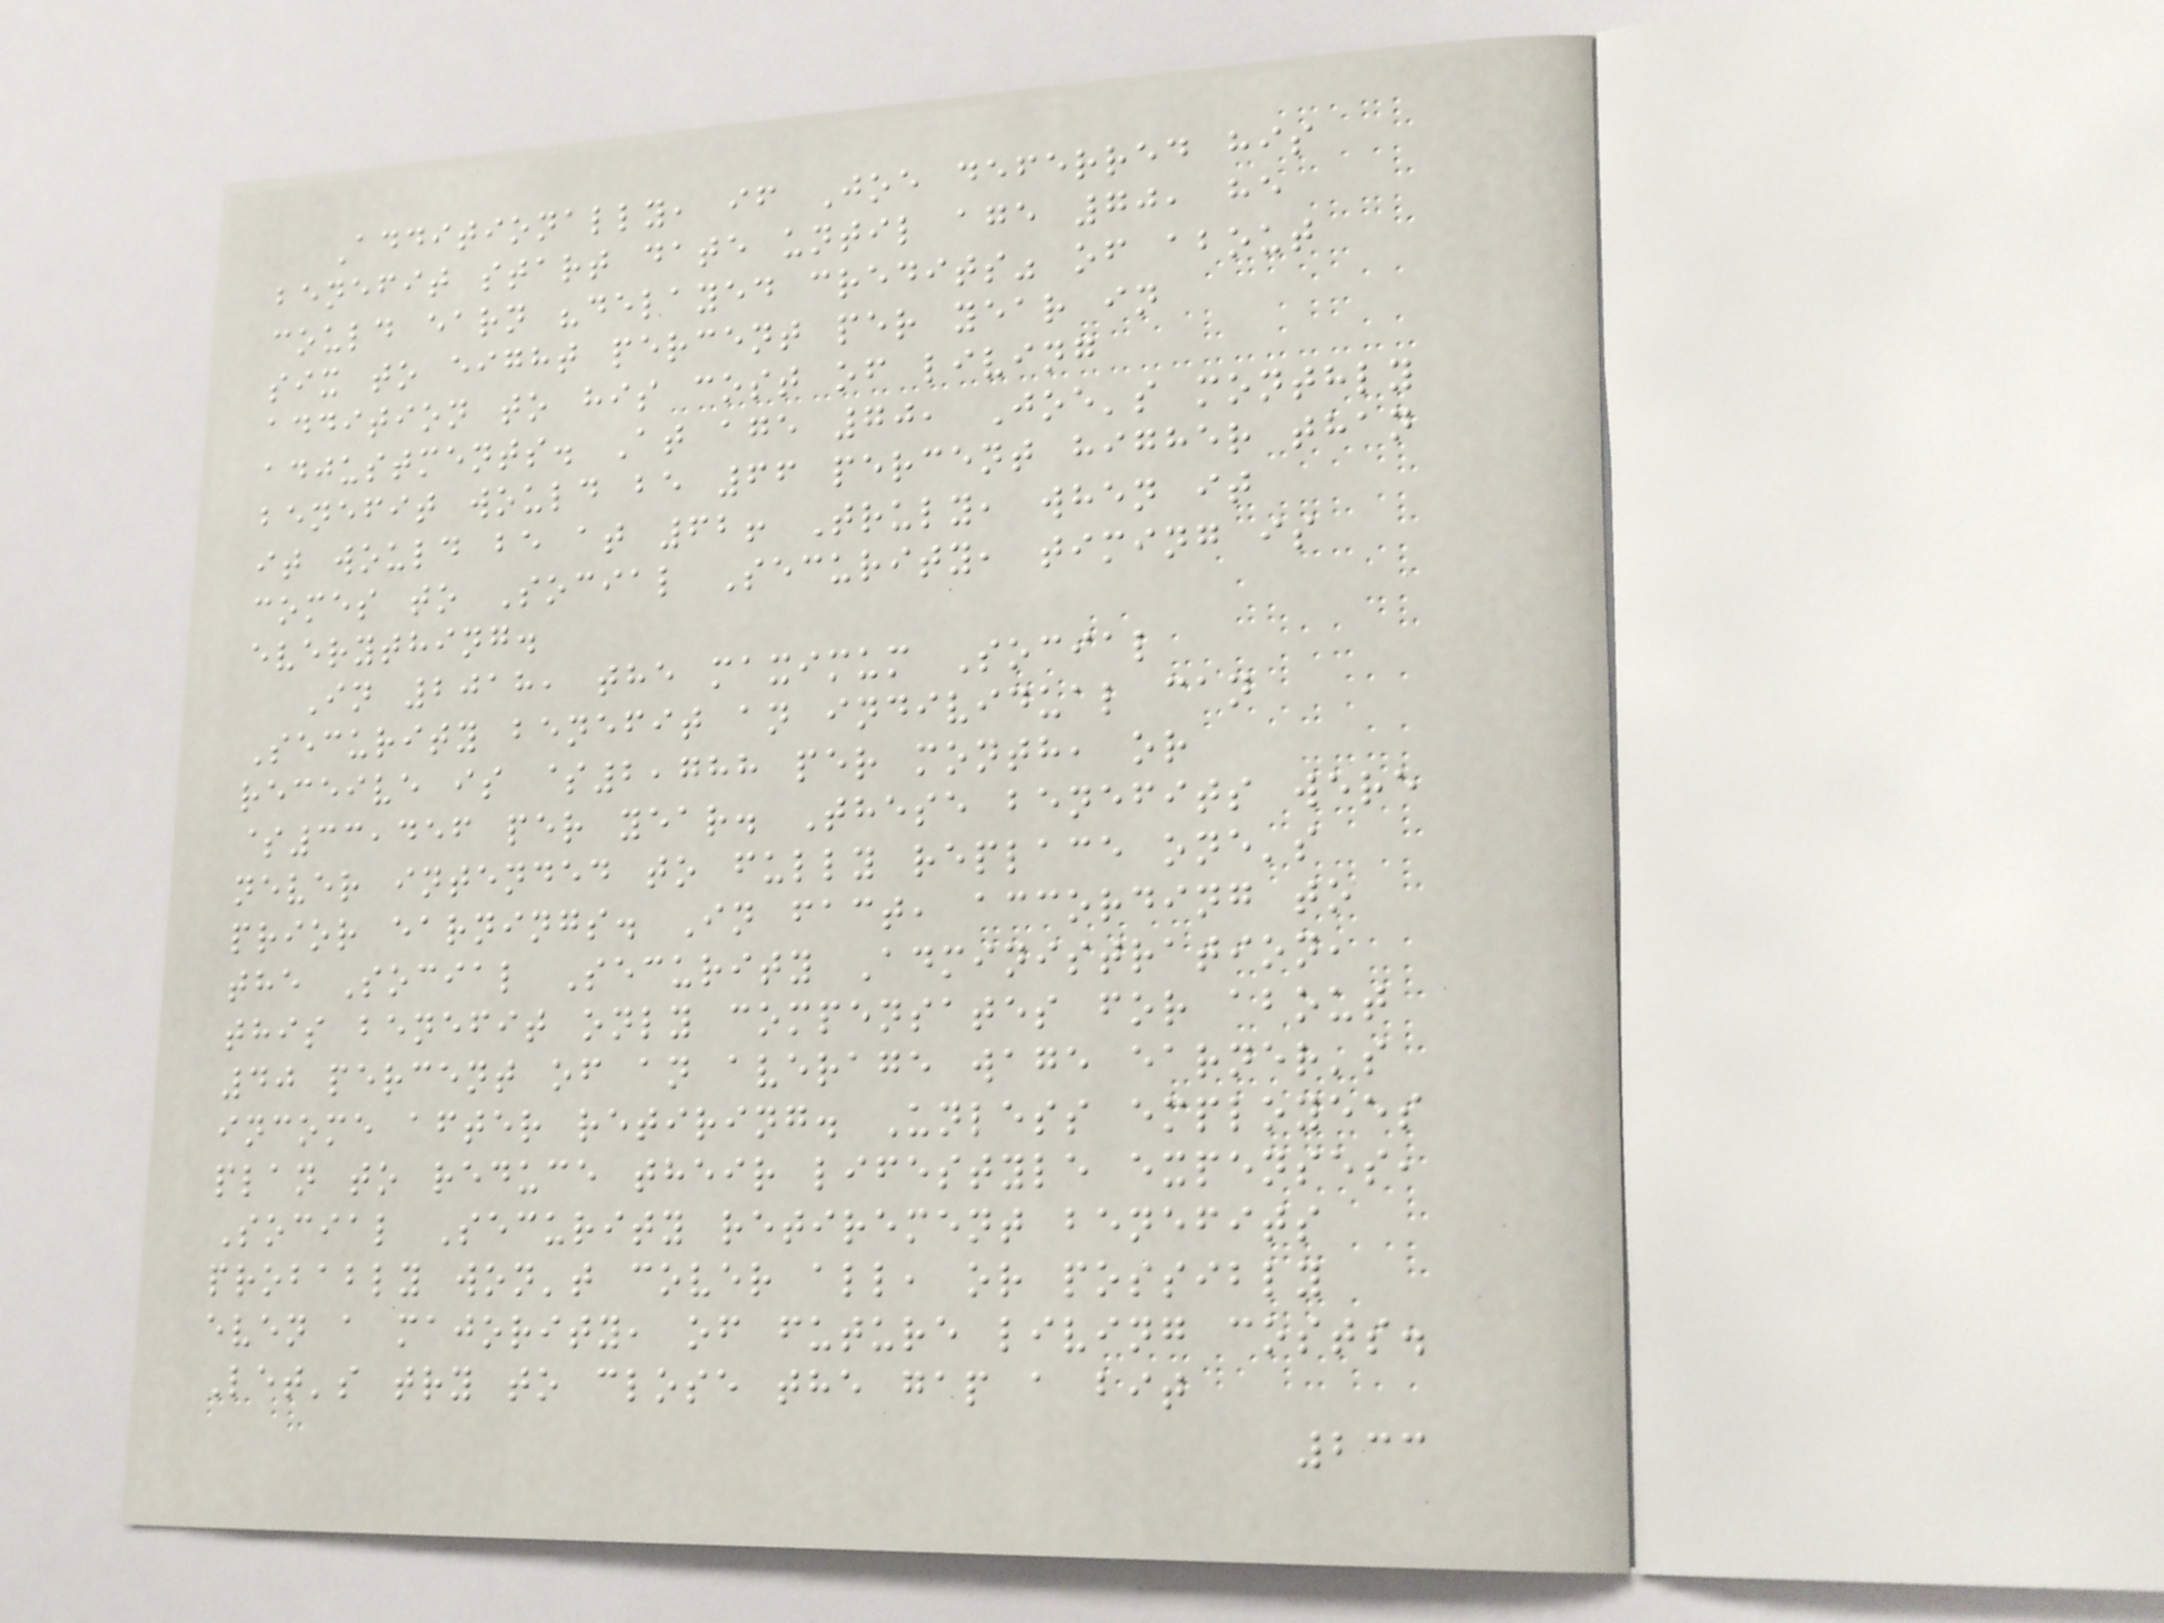Additionally, if Joe deferred his
benefit start date until age 70, he
could earn "delayed credits" of about
six to eight percent per year in
addition to his cost of living
adjustments. At age 70, Joe's monthly
benefit would be 66 percent higher than
it would be at 62! Truly, when it
comes to Social Security, timing is
everything.
In 2018, the maximum Social
Security benefit an individual can
receive is $2,788 per month, or
$33,456 per year. These benefits were
never intended to fully replace one's
prior earnings. In fact, according to
the Social Security Administration,
this benefit only compensates for about
40 percent of an average wage earner's
income after retiring. Unless employees
plan to reduce their lifestyle expenses,
Social Security retirement benefits
probably won't cover all, or possibly
even a majority, of future living costs.
Let's try to close the gap a bit
233
